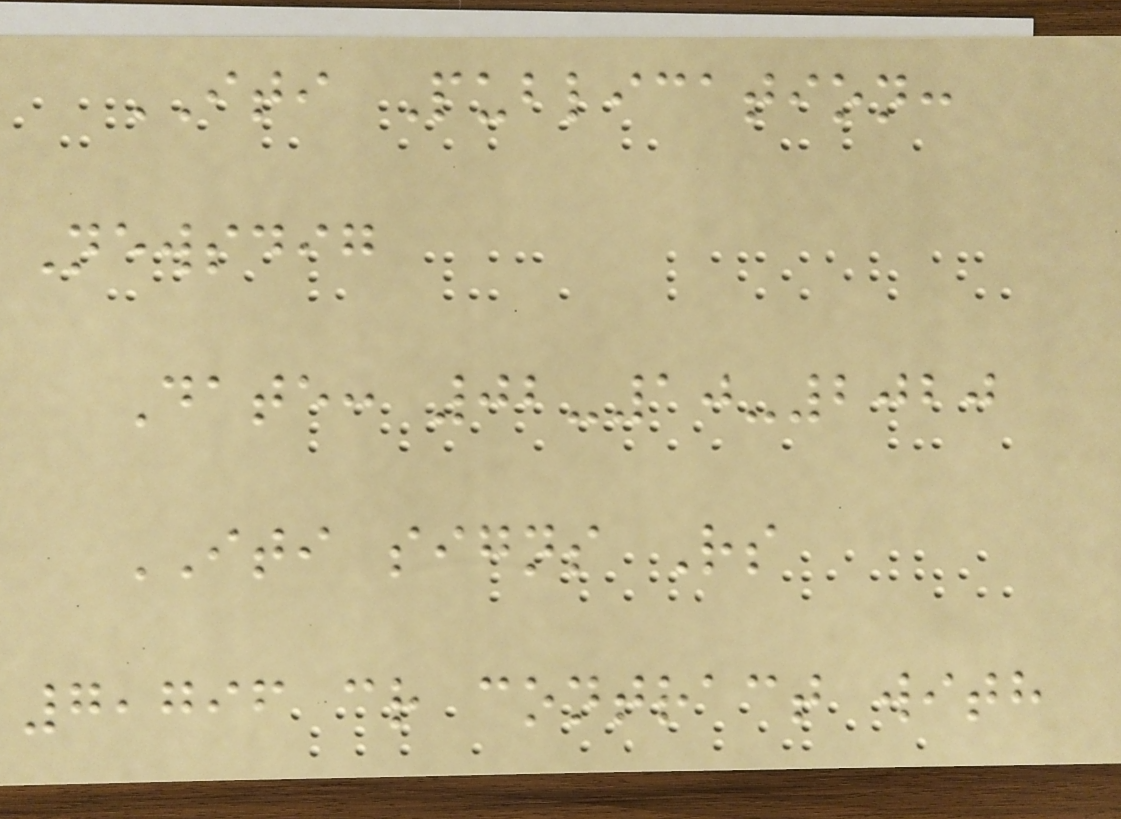ITI Publication:
Newsdig
Date: 02-10-2020
ITI signs Rs
7,796 cr contract with
